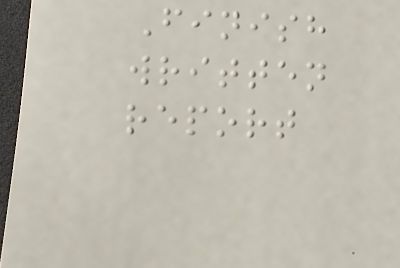Finish
written
report
